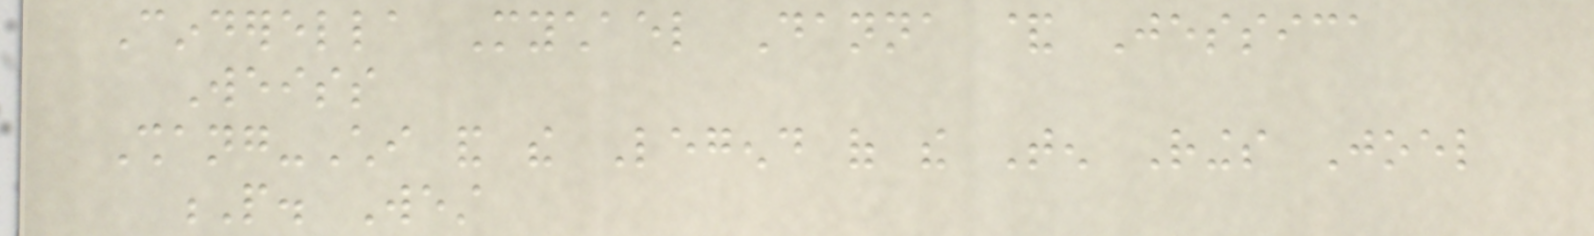Cinderella Mychael Danna & Jessica
Weiss
Shang-Chi and the Legend of the Ten Rings Joel
P. West
